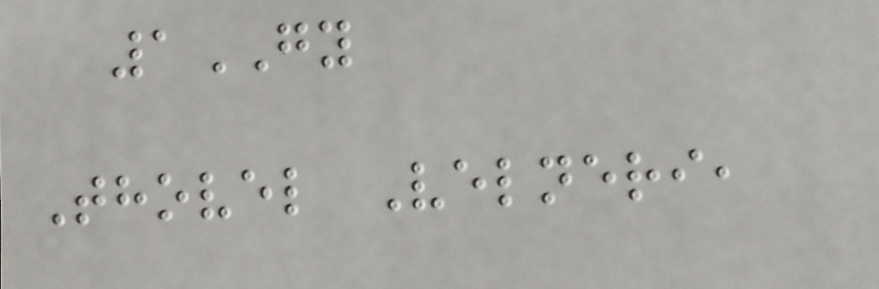1GY
Thovel Velneri,
